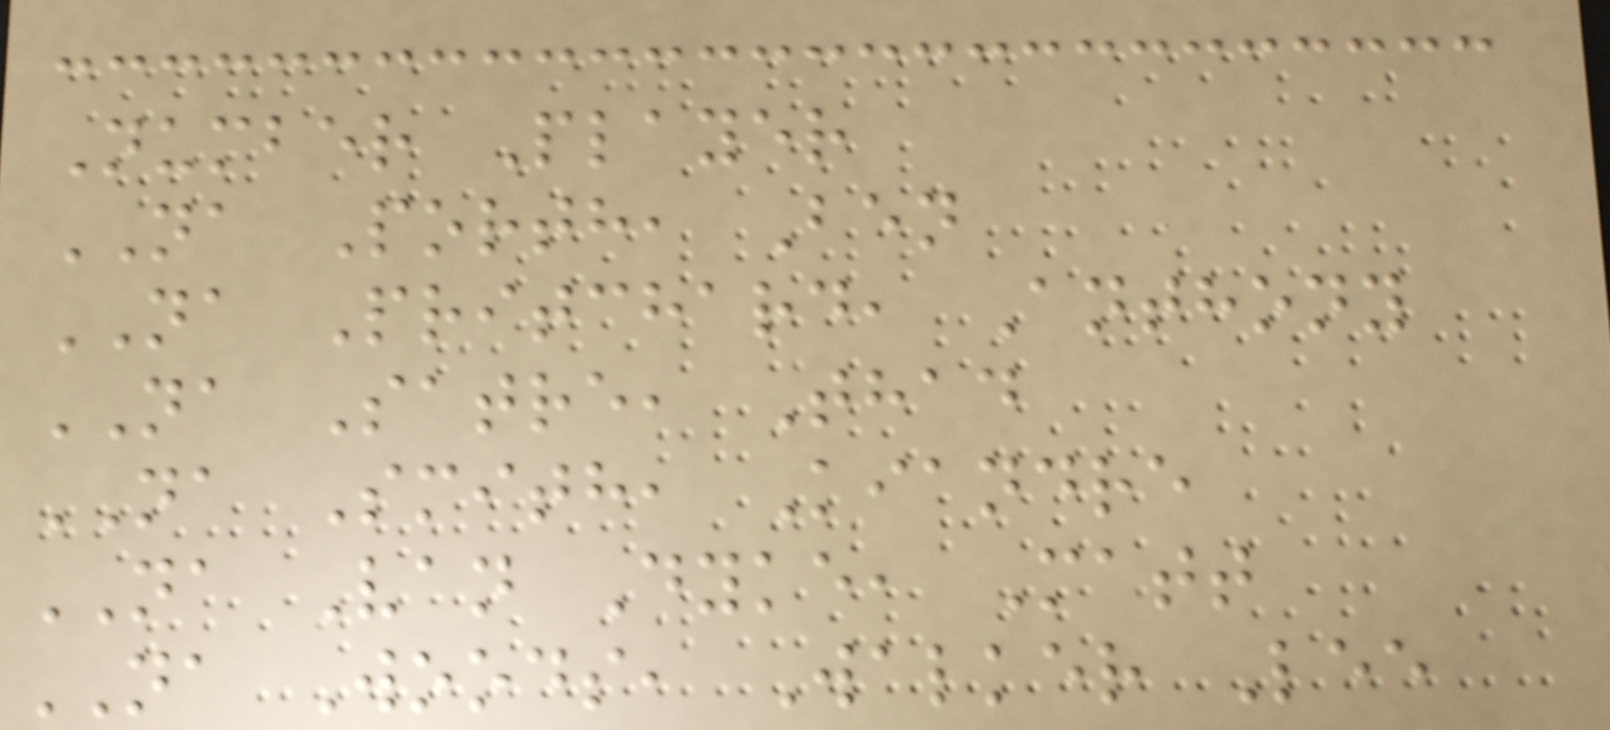Number Player
NA Porth, Ben
NA Pritchard, Anthony
NA Satre, Thad
NA Smith, Kiandre
NA Van Dyke, Matt
NA Woods, Walker Lee
